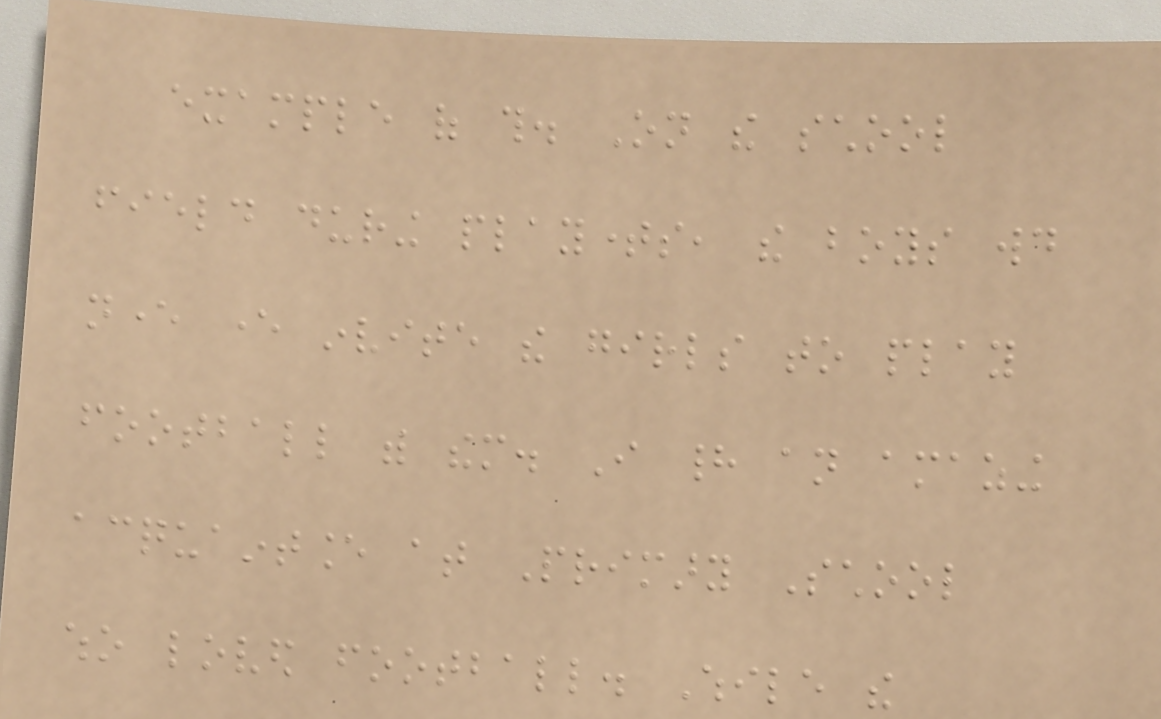example of this. On the school
field during playtimes, the boys would
never ever invite the girls to play
football with them. I had an amazing
acquaintance at Primary School
who loved football. While the
